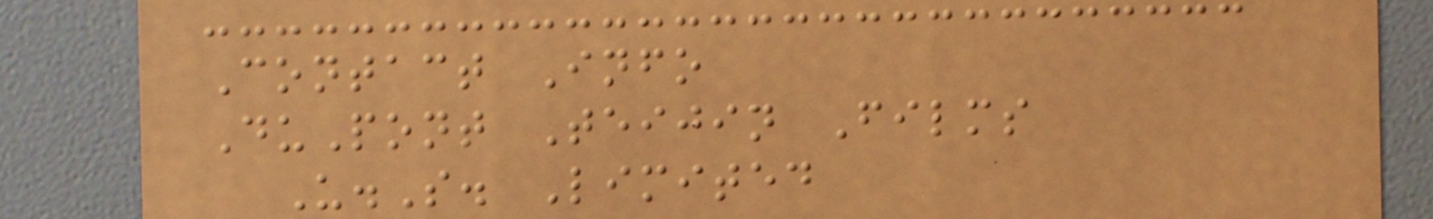Contact Info
DuPont Teijin Films
U.S. Limited
